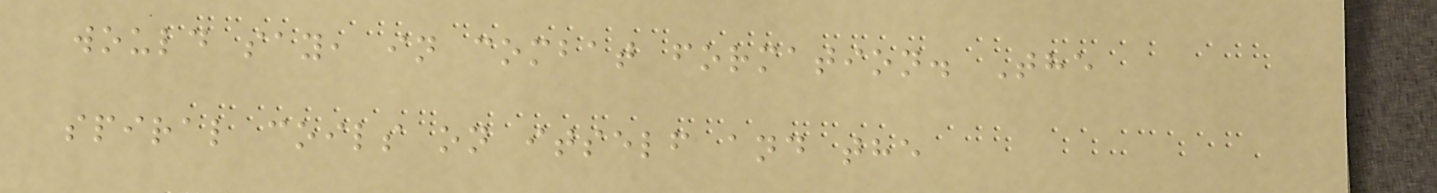would say, in combat formation. The
spiral coils on itself and the
